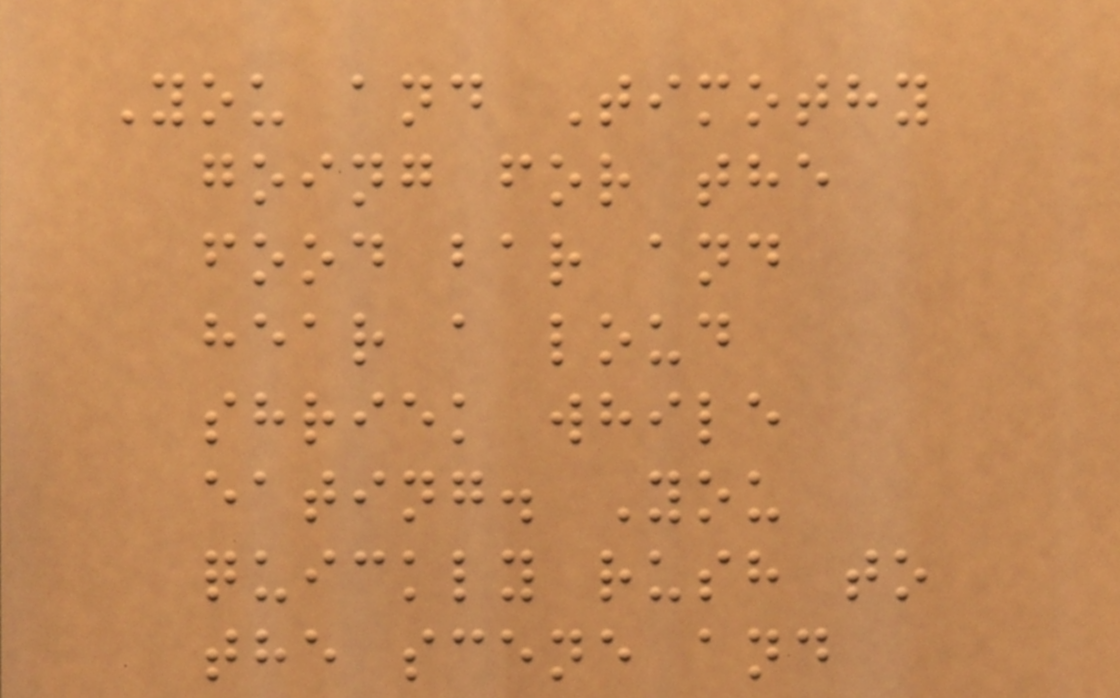You and Timothy
going for the
food bar and
hear a loud
shriek while
eating. You
quickly rush to
the scene and
